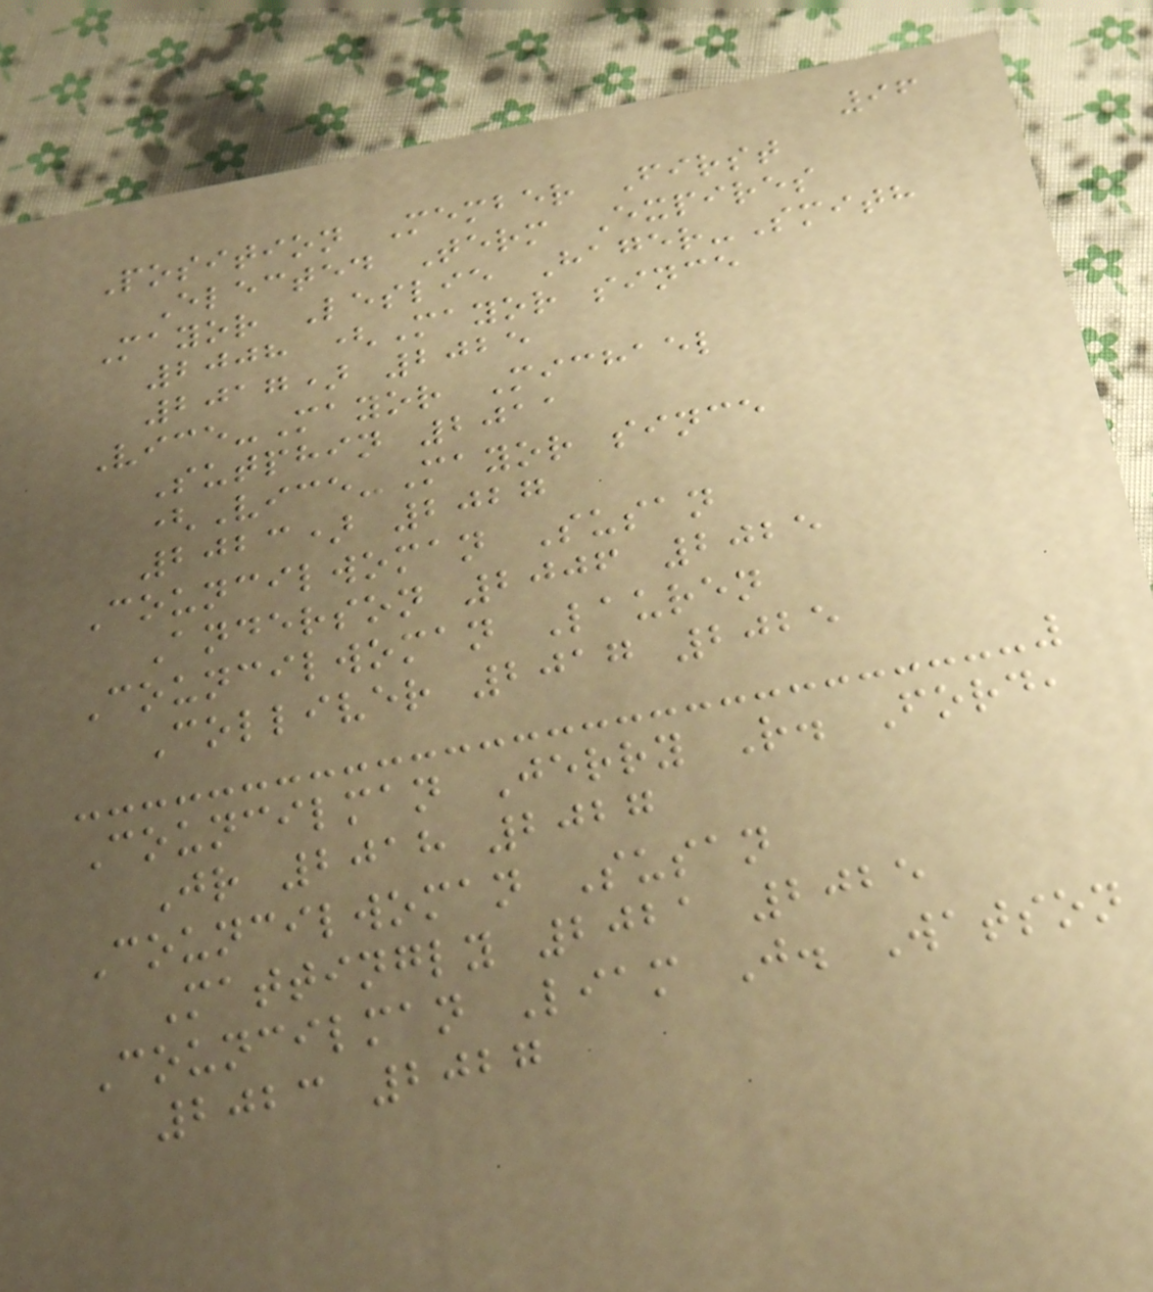96
Position Member First
Elected Term Expires
Mayor Leslie Hager-Smith
2008 (Mayor since
2017) 2025
Vice-Mayor Michael
Sutphin 2011
(Vice-Mayor since
2023) 2027
Councilwoman Susan
Anderson 2006 2025
Councilwoman Lauren
Colliver 2017 2025
Councilman Jerry R. Ford,
Jr 2018 2027
Councilwoman Susan
Mattingly 2021 2025
Councilman Liam J. Watson
2023 2027
